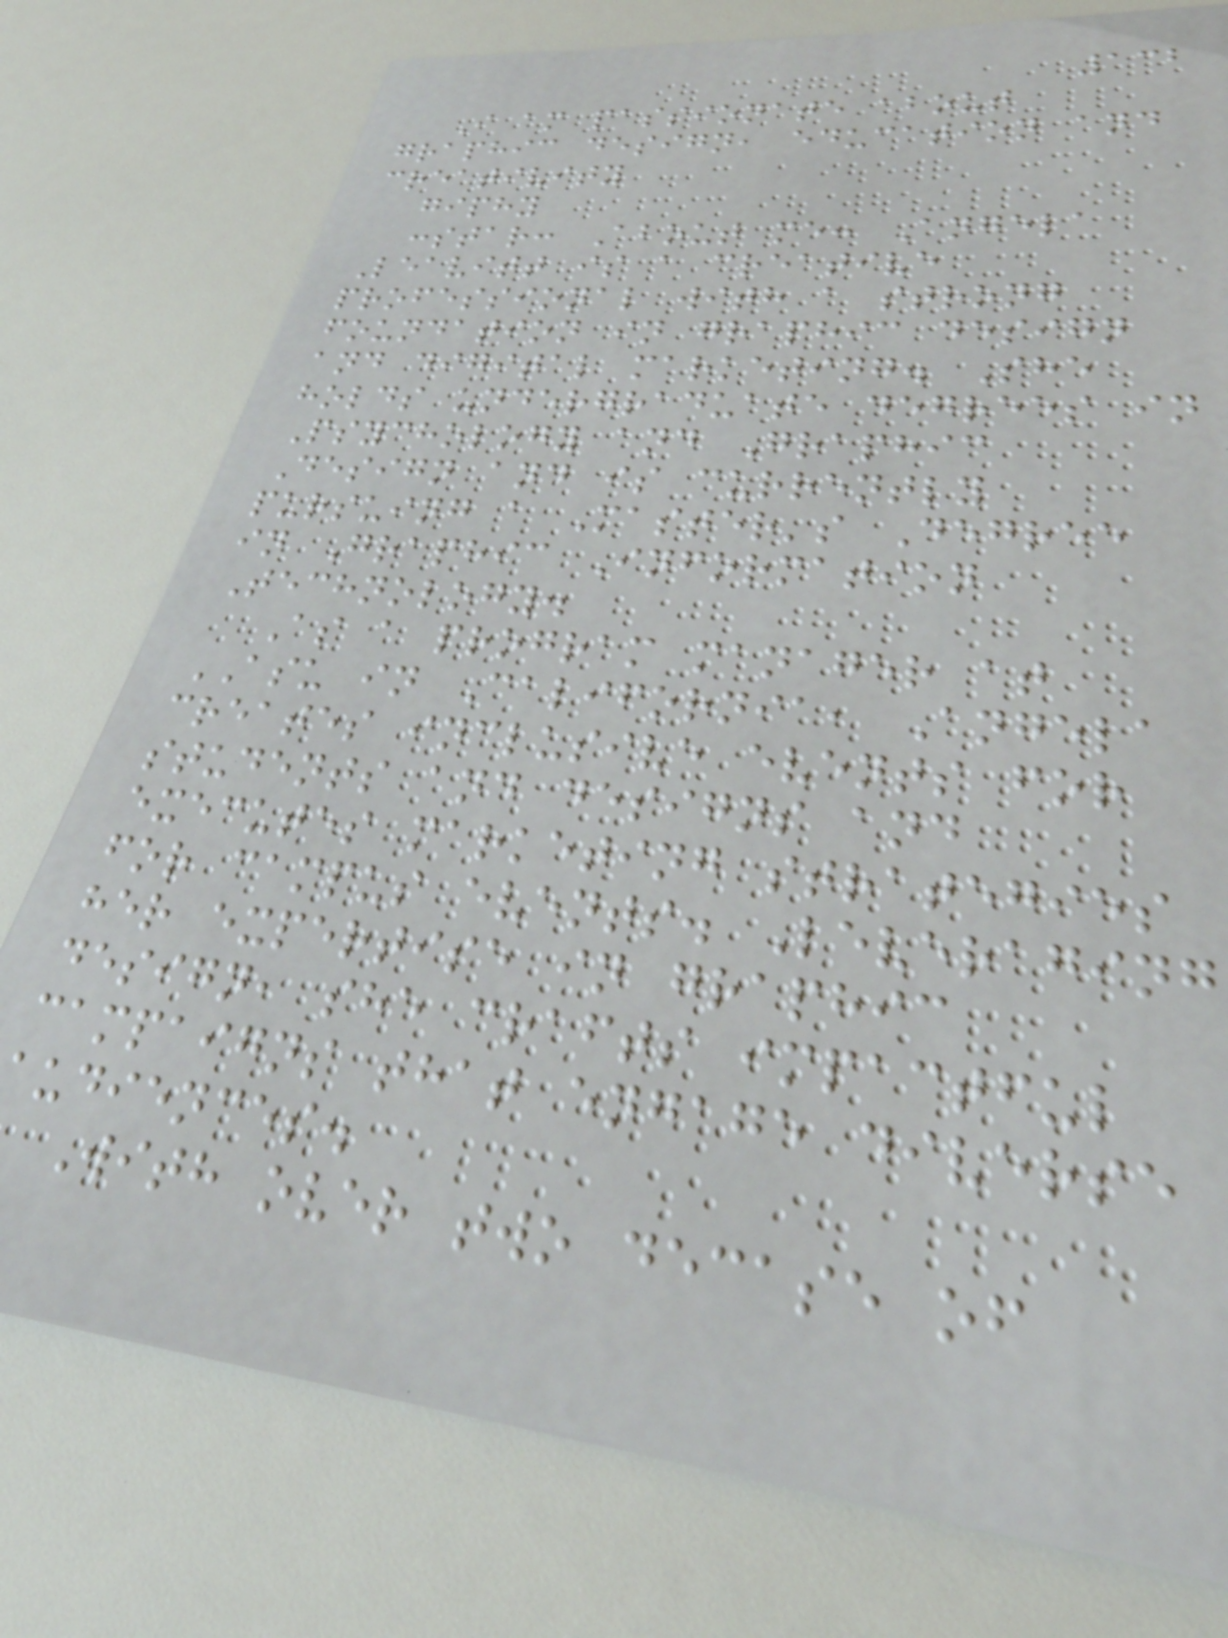132
I am passionate about
graphic design, education and
creativity
giphy
:star: About me: Angela
Leavitt is a creative
professional with a strong
foundation in graphic design
and digital marketing. She
holds undergraduate degrees in
Psychology and Graphic
Design and is currently
pursuing a Master's Degree
in Graphic Information
Technology.
As a program manager at
ASU in California, Angela
creates inclusive events for
students and designs and
executes marketing strategies
for campus events. Leveraging
her expertise in graphic
design, she crafts impactful
campaigns that engage diverse
udiences.
With over two decase of
